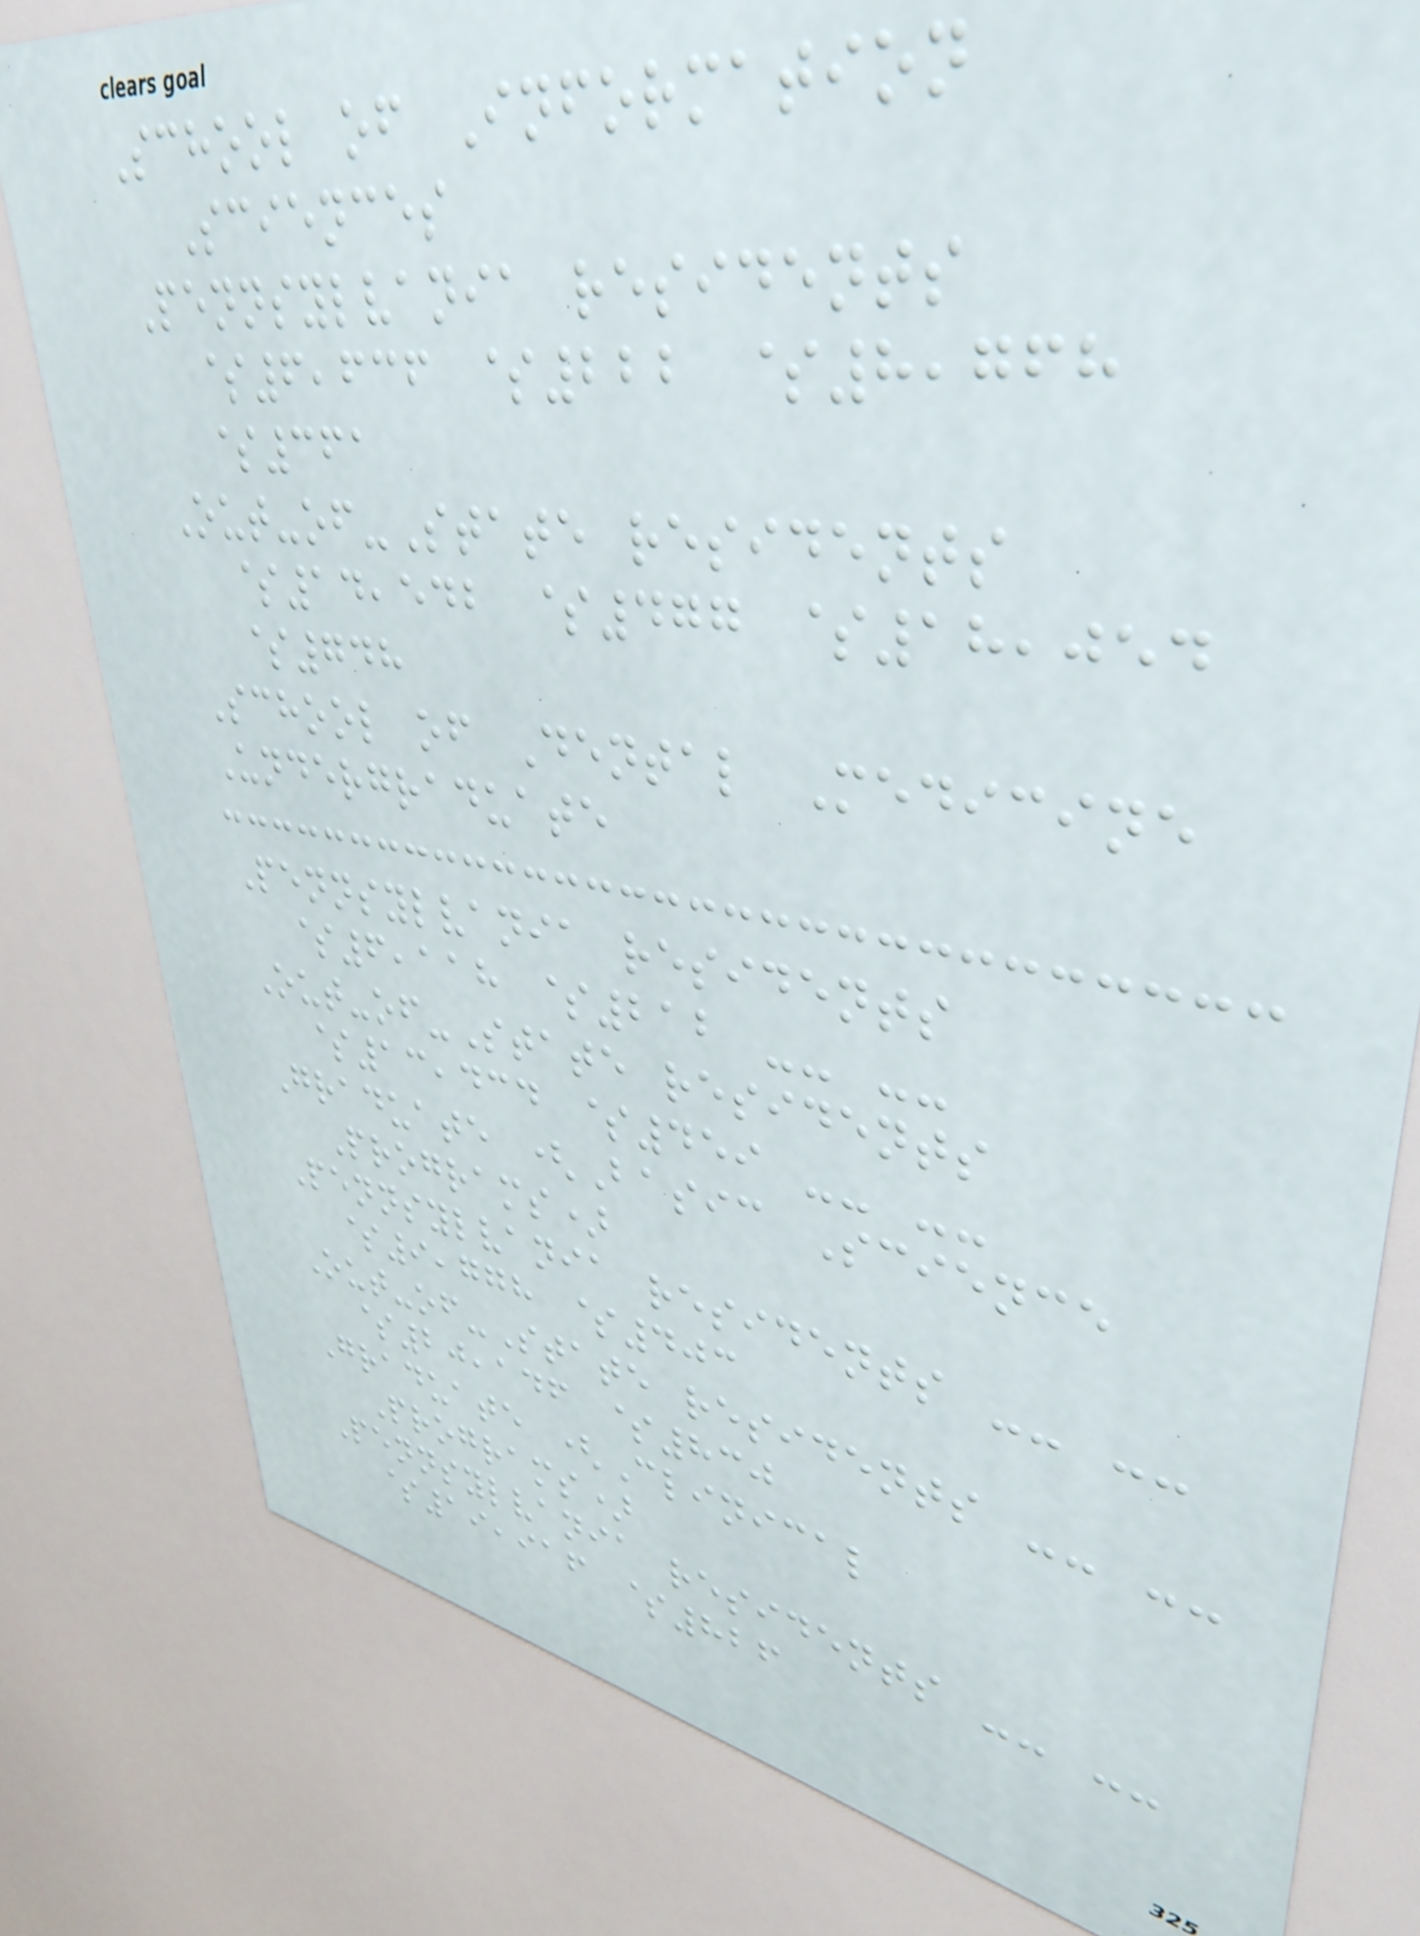School of Information
Sciences
Pennsylvania residents
$6,636 $222 $8,768
$361
Out-of-State residents
$14,542 $477 $18,054
$748
School of Dental Medicine
Undergraduate
Pennsylvania residents
$6,118 $212 -- --
Out-of-State residents
$13,434 $459 -- --
Graduate (Basic Science
Programs)
Pennsylvania residents -- --
$9,778 $403
Out-of-State residents -- --
$20,146 $830
Graduate (Clinical
Programs)
Pennsylvania residents -- --
$19,916 $826
